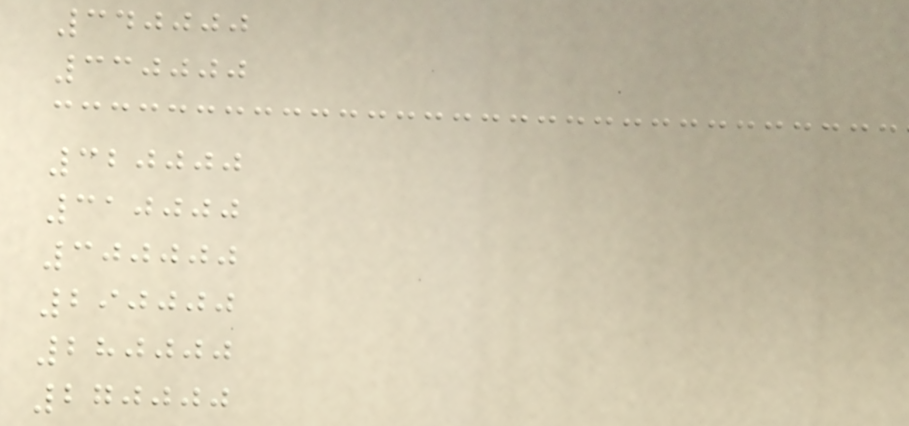340000
330000
320000
310000
300000
290000
280000
270000
